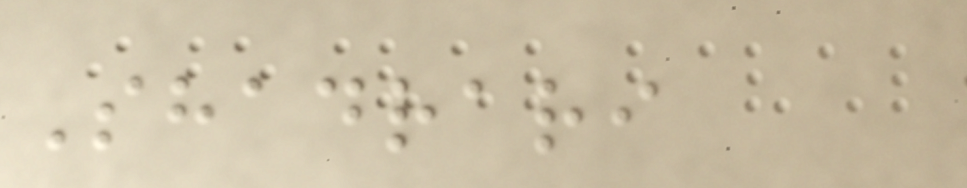Shadrari
